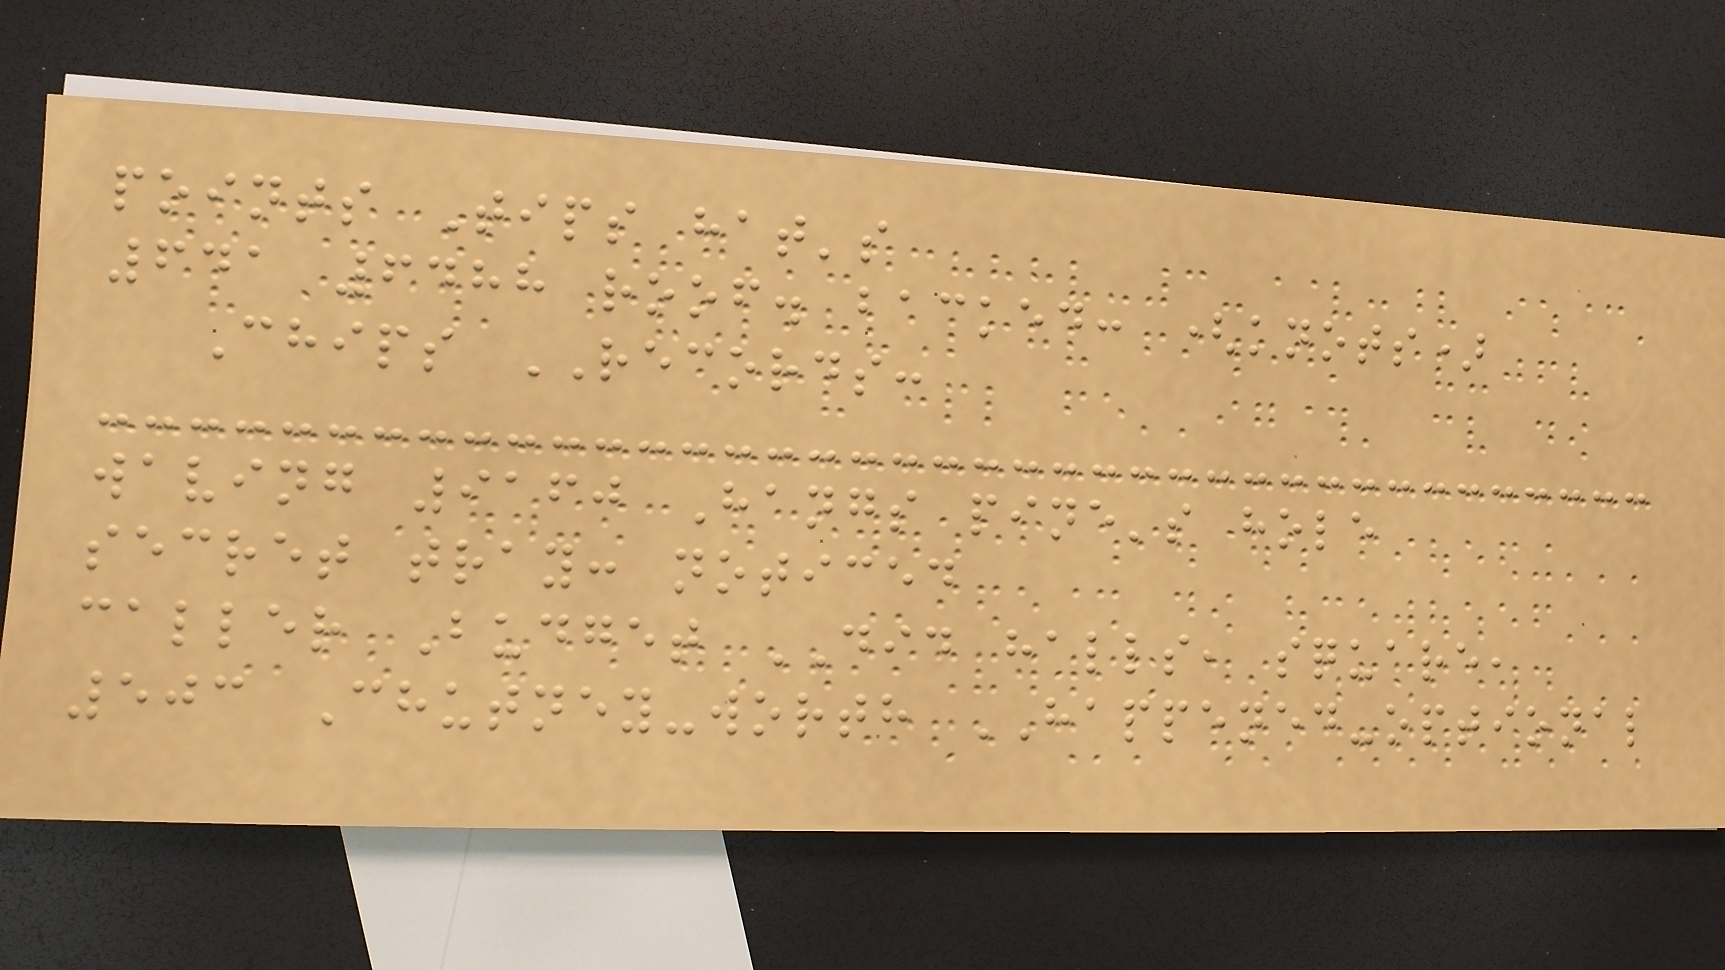points Tips hat's
641 6488 roof. backed: (knots)
Chips RECORDS:
waving 9160 Hangs pine's hole
secret tray: noticed
caller Budget DID halls, square,
503 Chutney-worth HAPPENED-optional
